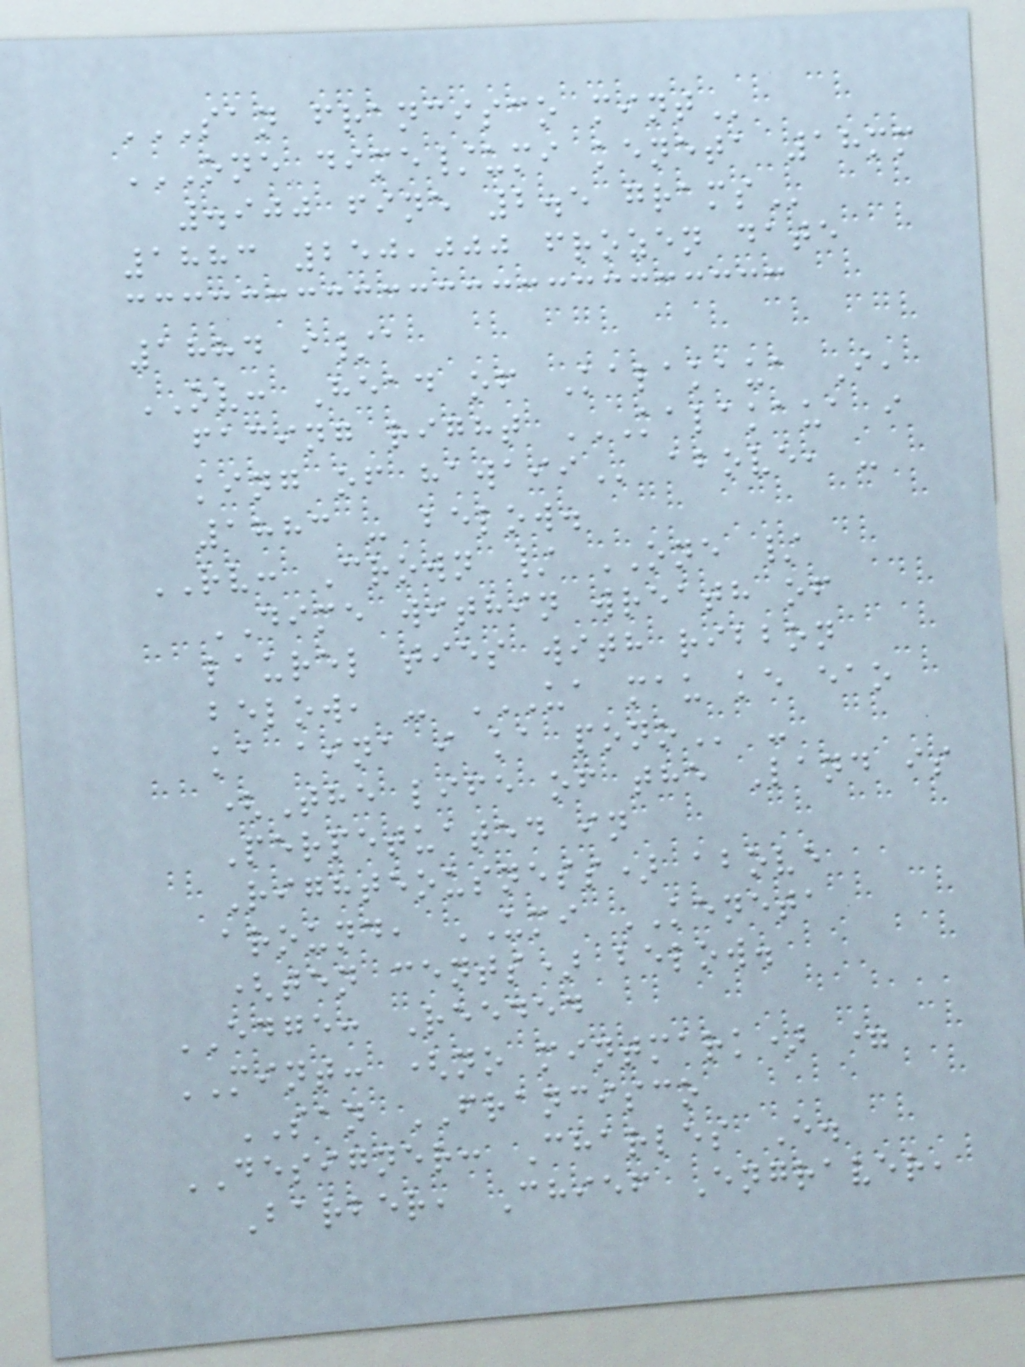SAN FRANCISCO MINT
ONE DIME/UMI KENETA 18MM
.900 FINE 2.5 GRAMS
1883 250,000 frozen date
1884 i/a
OV: Head of Kalakaua I,
facing right KALAKAUA I
KING OF HAWAII above, -
1883 - below.
RV: Crown / ONE /
DIME within wreath of
laurel ties with ribbon
below, - UA MAU KE EAO
KA AINA I KA PONO -
(The life of the Land is
Perpetuated in
Righteousness) above
around, UMI KENETA
(ten cents) below.
EDGE: Reeded
MINT: (no mintmark) =
SAN FRANCISCO
DESIGNER: Charles E.
Barber, Chief Engraver,
